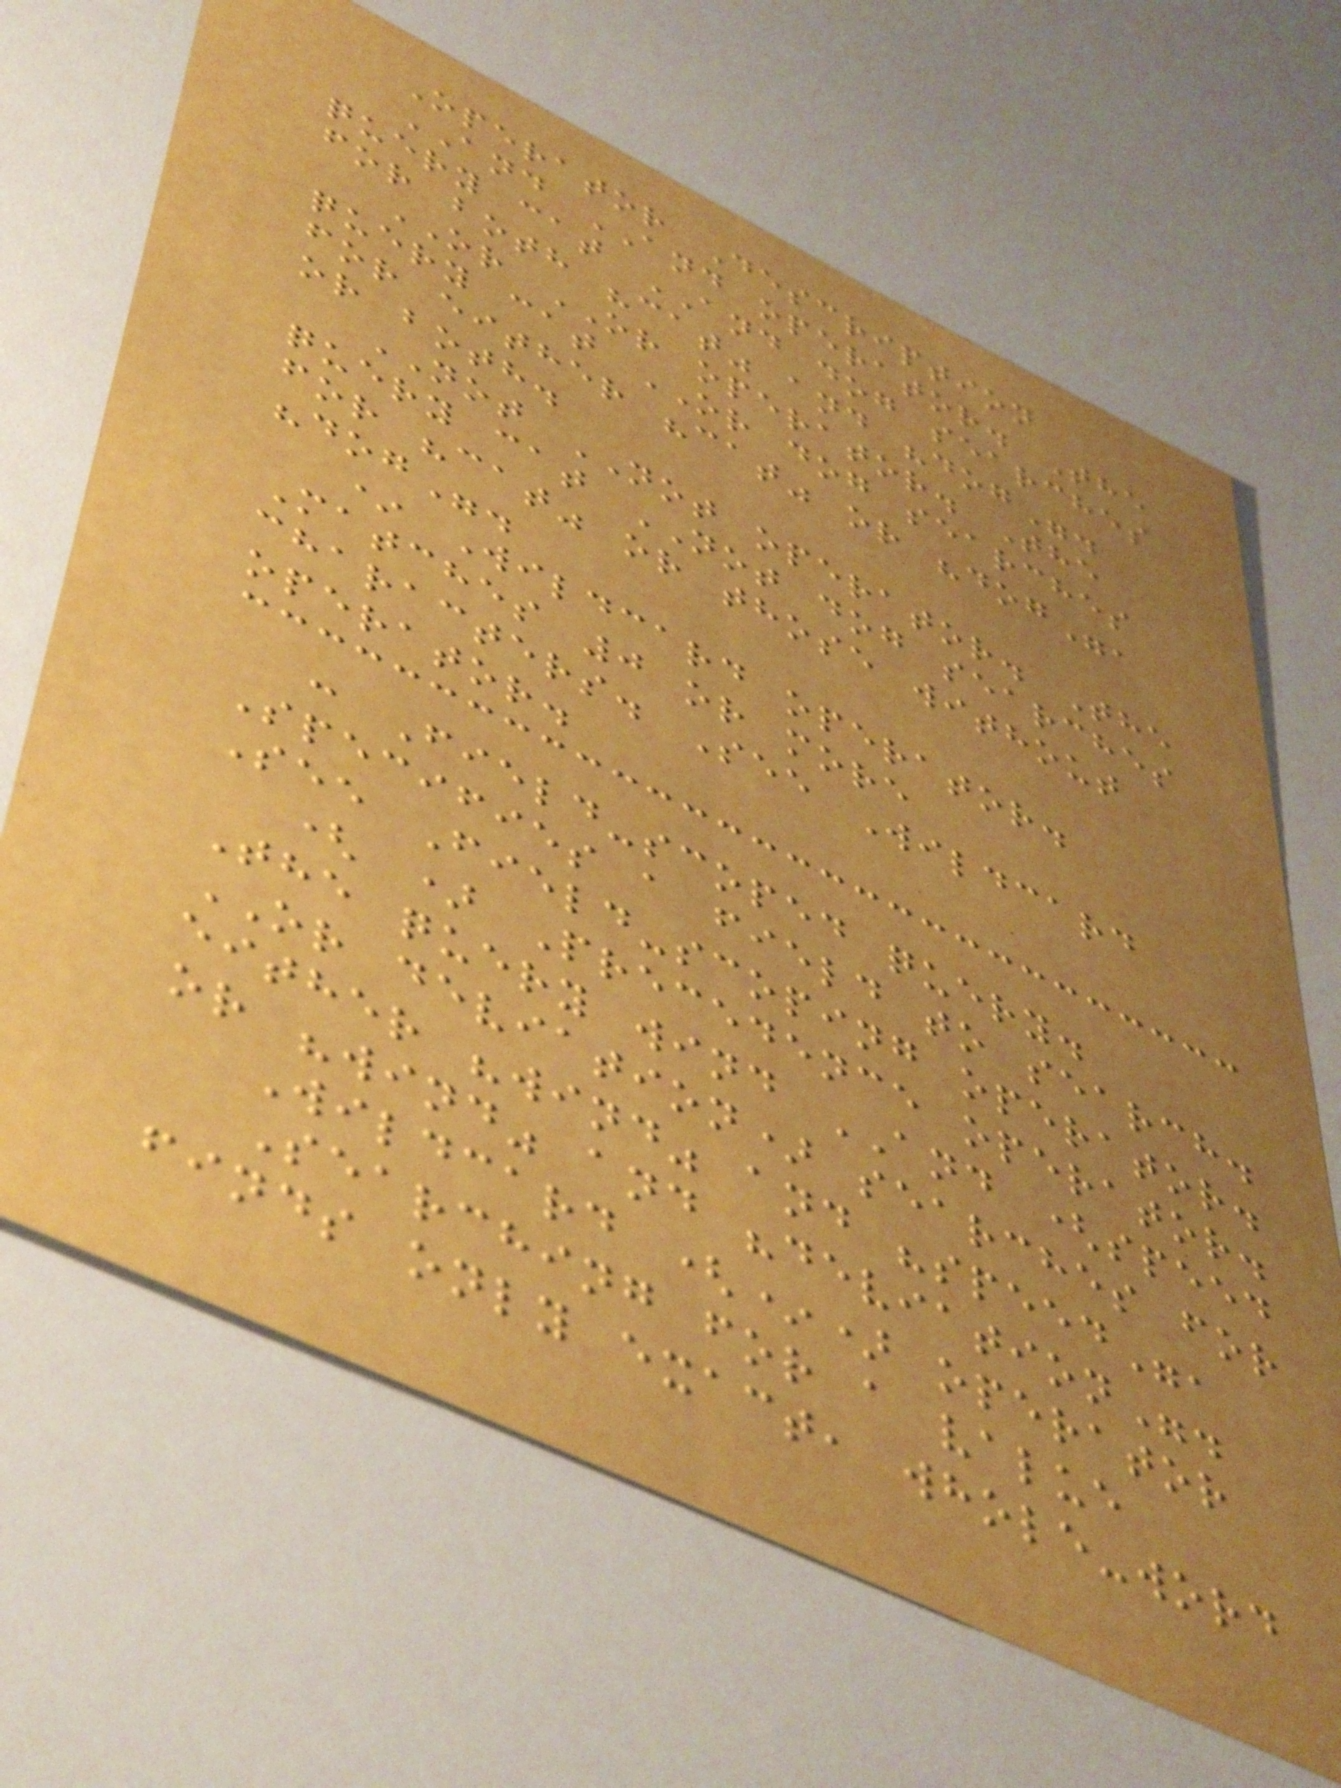Operator Description
AND AND operator. The
query cat AND dog searches
for both "cat" and "dog".
OR OR operator. The
query cat OR dog searches
for either "cat" or "dog",
or both.
NOT NOT operator. The
query cat NOT dog searches
for "cat" or those without
"dog".
* Wildcard operator.
Matches 0 or more
characters. See Wildcard
operator.
: Field-scoped query.
Specifies a field to search.
See Field-scoping operator.
( ) Precedence operator.
The query wind AND (speed
OR deviation) searches for
either "wind" and "speed",
or "wind" and "deviation".
Wildcard (*) operator
Searching for a value
finds only exact, whole-word
